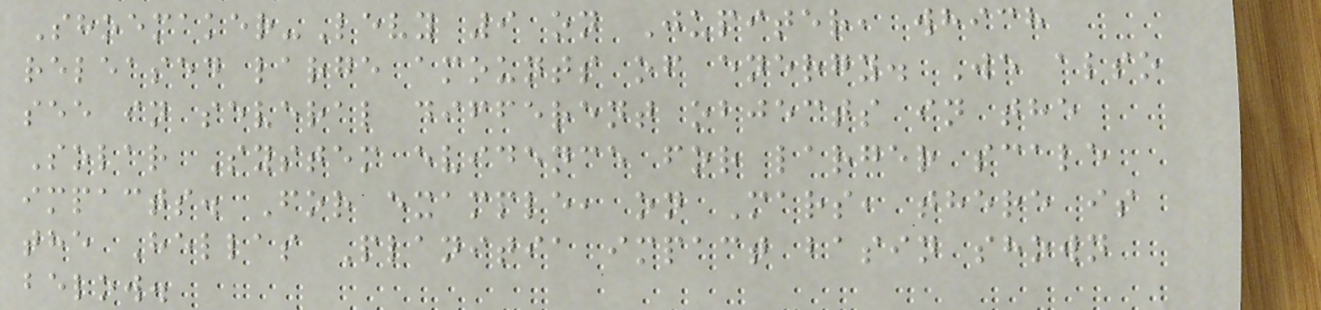Shoemaker-Levy 9 on Jupiter, which
released large amounts of energy. We also
see in several different objects in the
Solar System evidence for larger scale
impacts. For example, on Mars, there is
the Hellas Planitia impact basin shown
below.
